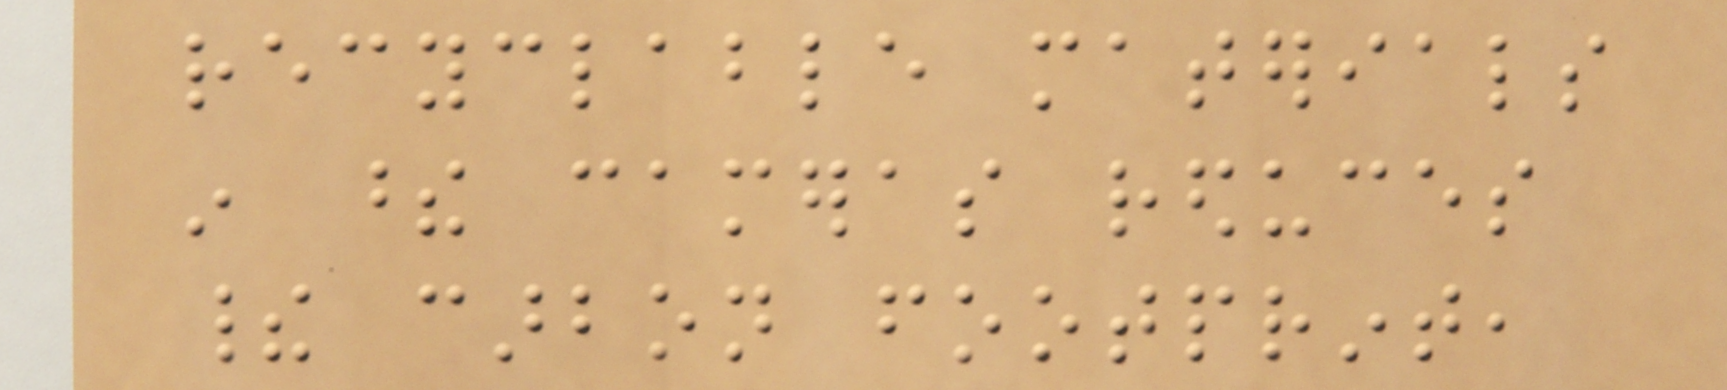recyclable materials
in these cameras reduces
their carbon footprint,
